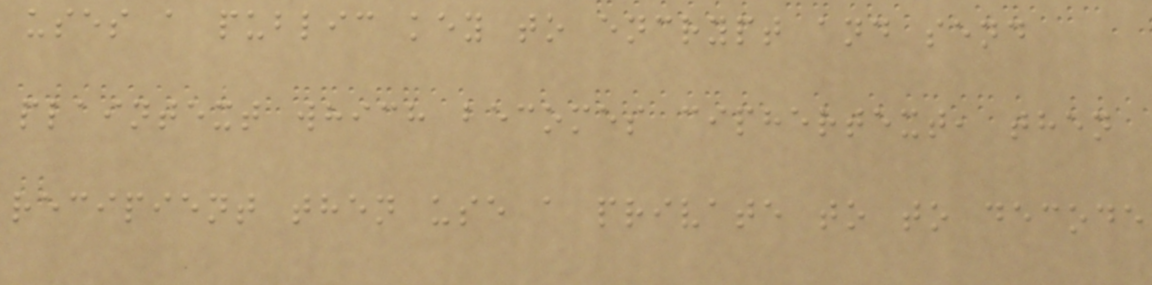uses a public key to encrypt and send
plaintext which becomes ciphertext, then
recipient then use a private to to decode
